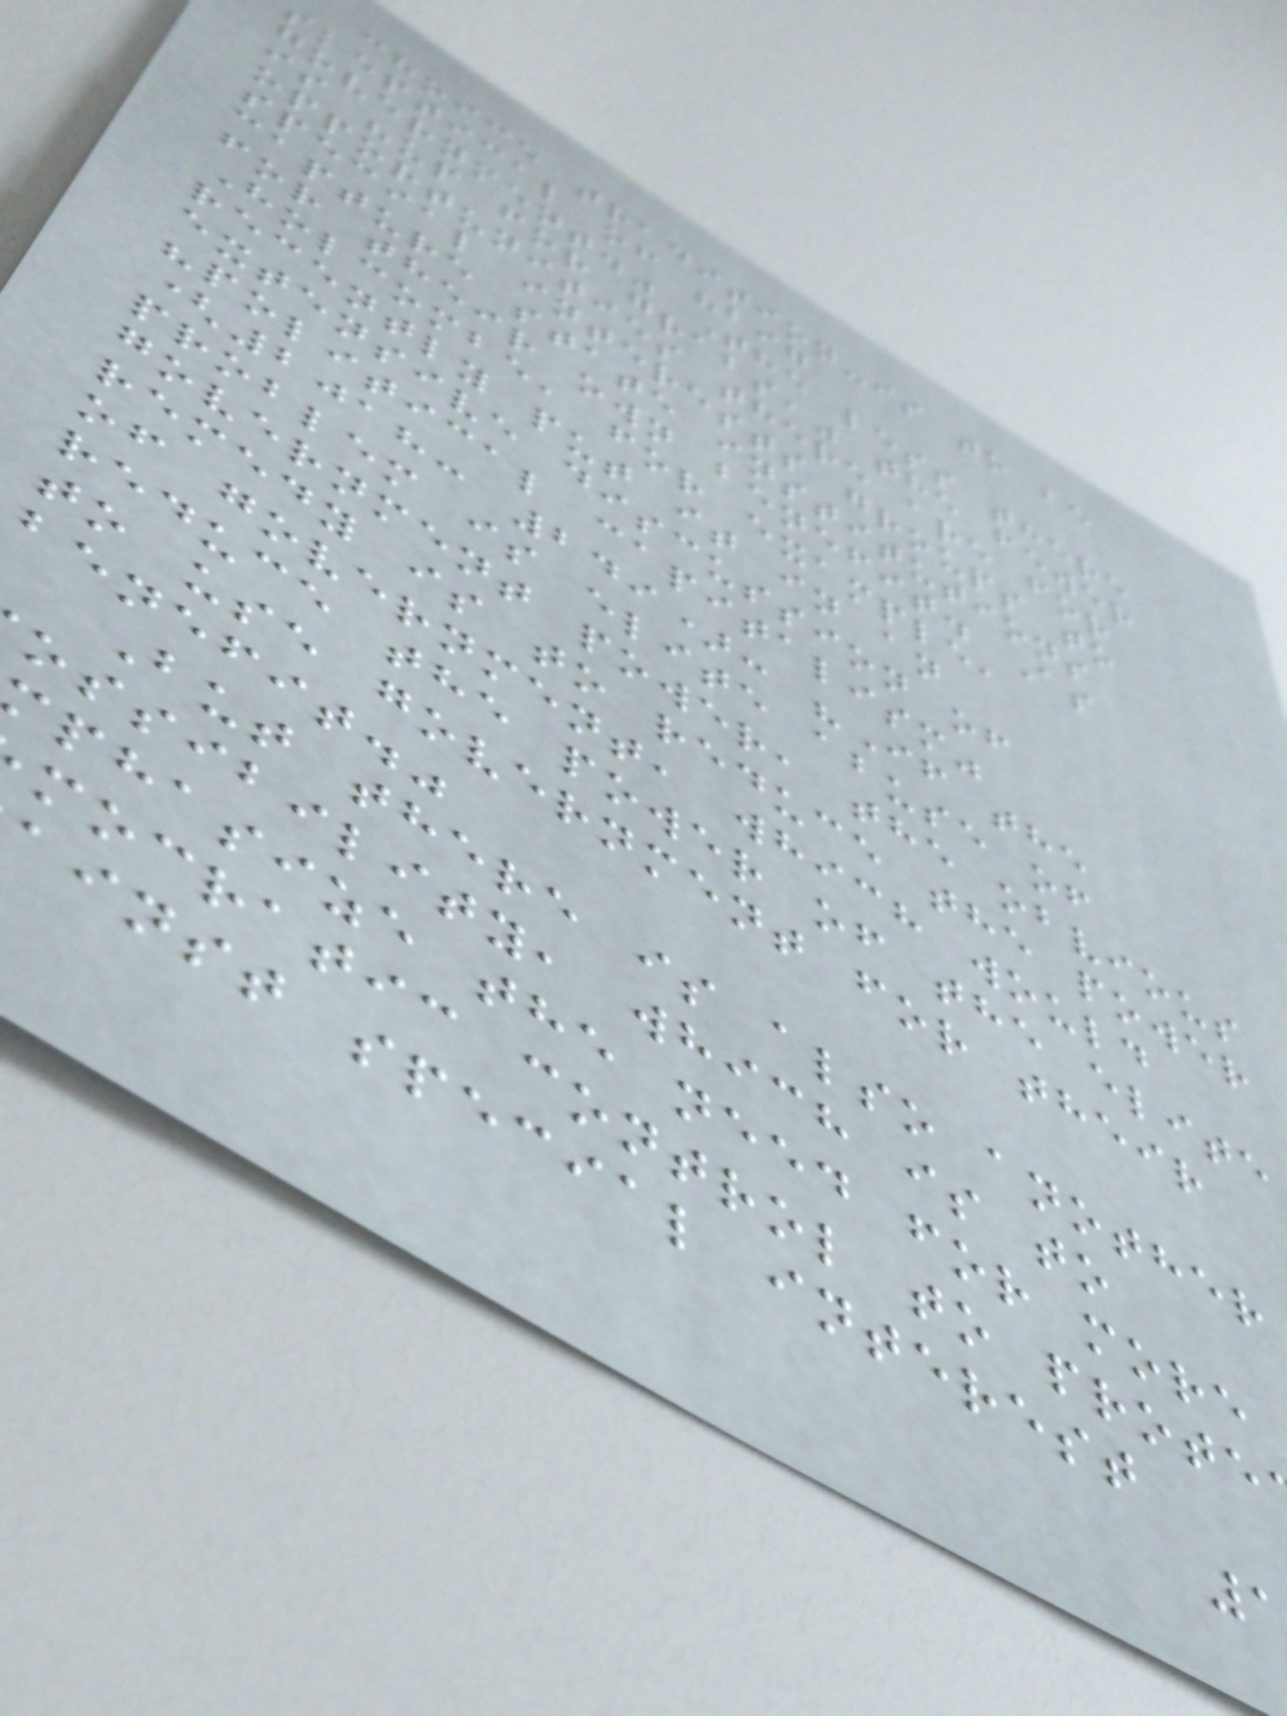choice tradition-is to be
skeptical of "big
government." The less there
is "up for grabs," the fewer
opportunities there are for
special interests groups to
capture state institutions
for their own benefit. As
Holcombe, for example,
recently put it in an
extensive discussion of
"political capitalism"
(2018: 249): "If the
problem is elite abuse of
government power, the obvious
remedy is to reduce the power
of government, which would
reduce the power of the elite
to use government for their
benefit."
But there is also another
ossibility, which is to
phasize the need for more
mocratic control to prote
ainst special interest
